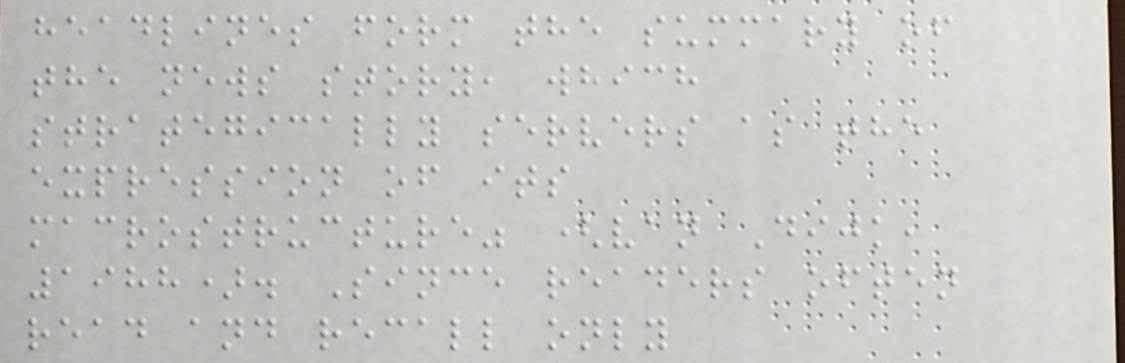headlines form the summary of
the news story, which
strategically servers as the
expression of its
macrostructure" (van Dijk,
1988). Since readers often
read and recall only
